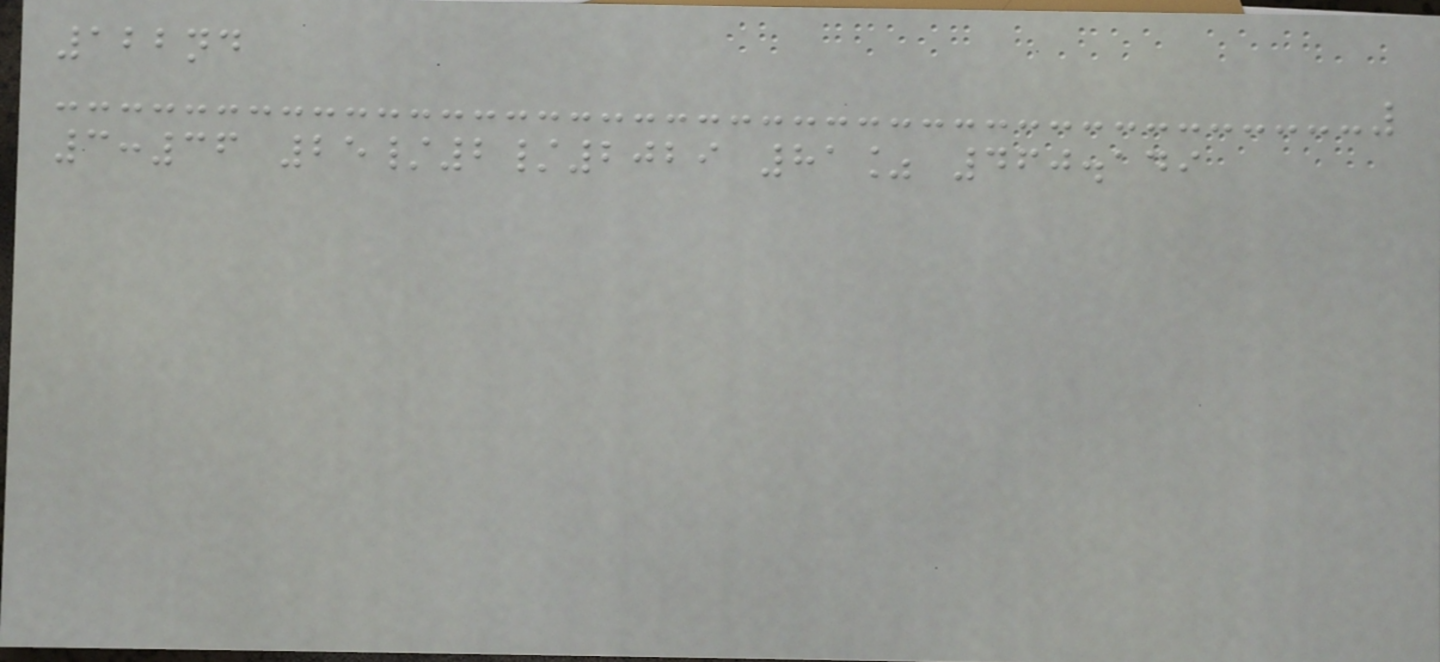122nd
3:36 25/2/2029 81% 460.149
